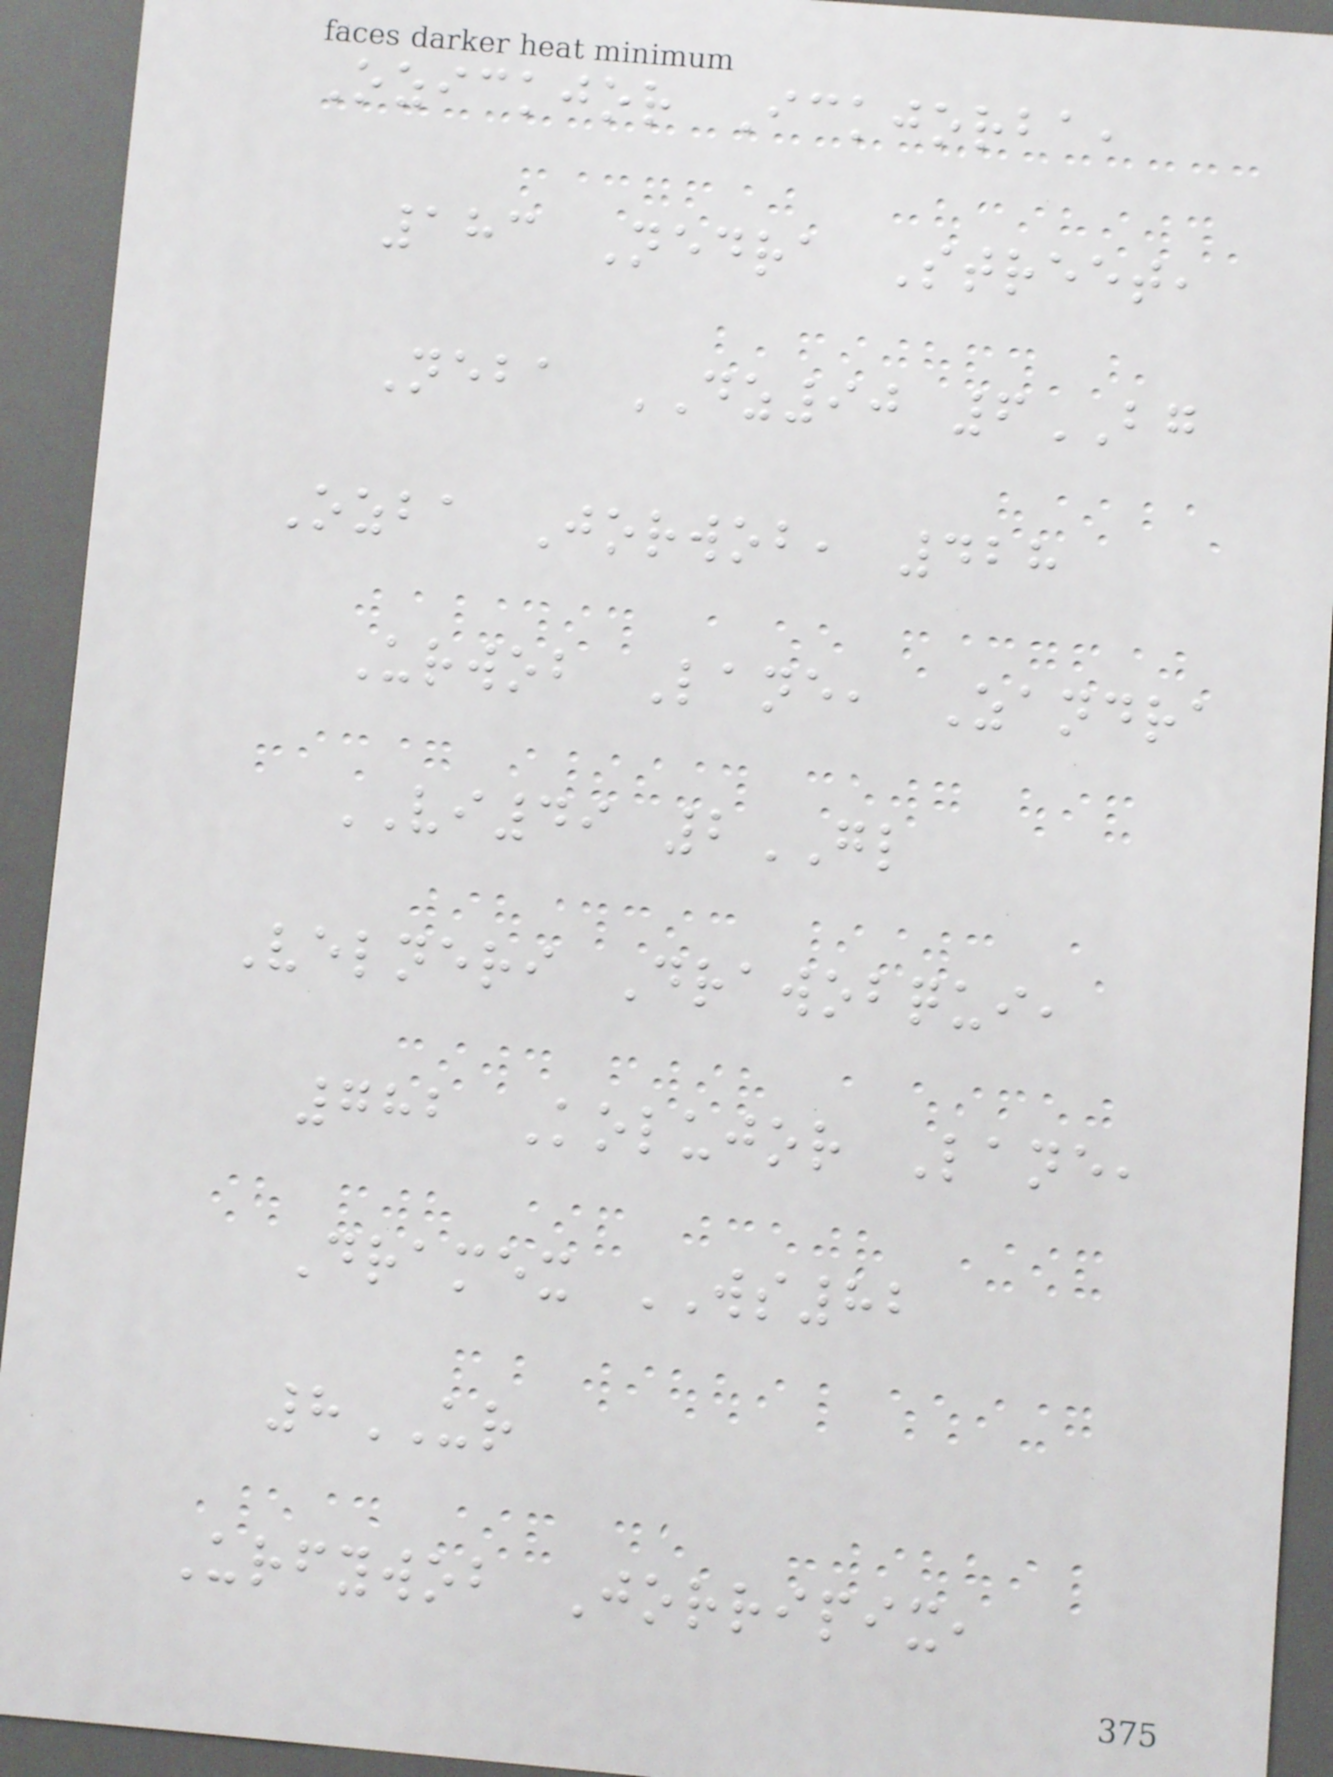Ozickjor Ickjorba,
183 Nedra Street,
Neba DZ90 6BG
Ozba Jorwob, 428
Urwob Lane, Zandra
VI49 2GL
Velneri Drawobqui,
782 Kolujor Lane,
Dramex WS82
8UR
Urfywob Jorripix,
